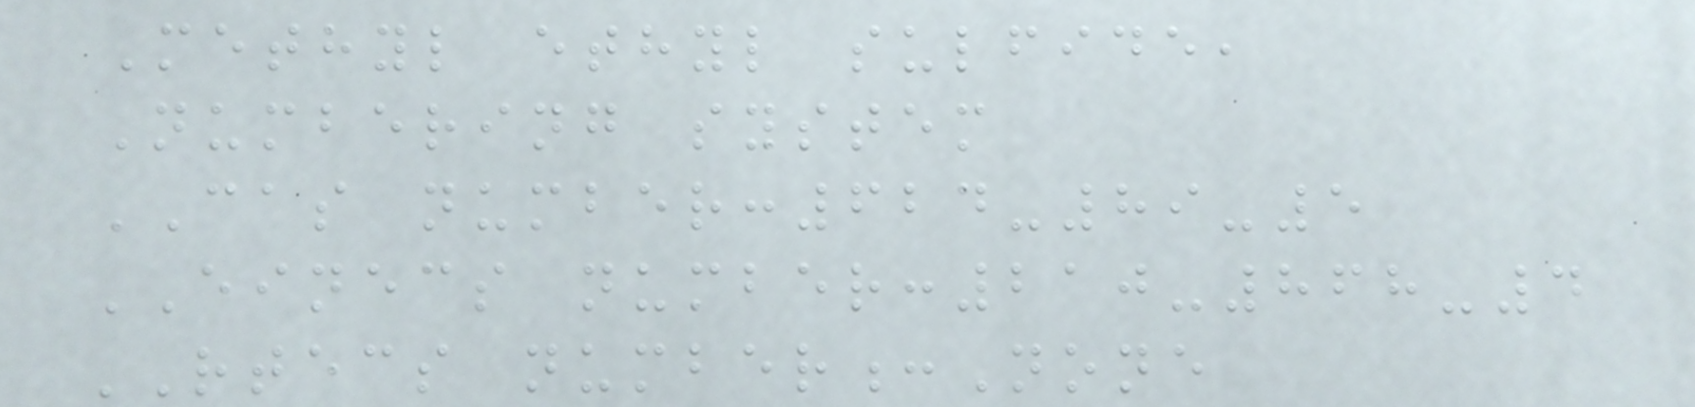Methyl ethyl sulfide,
Numbering system
CAS number:624-89-5
EINECS number:210-868-4
RTECS number:None
